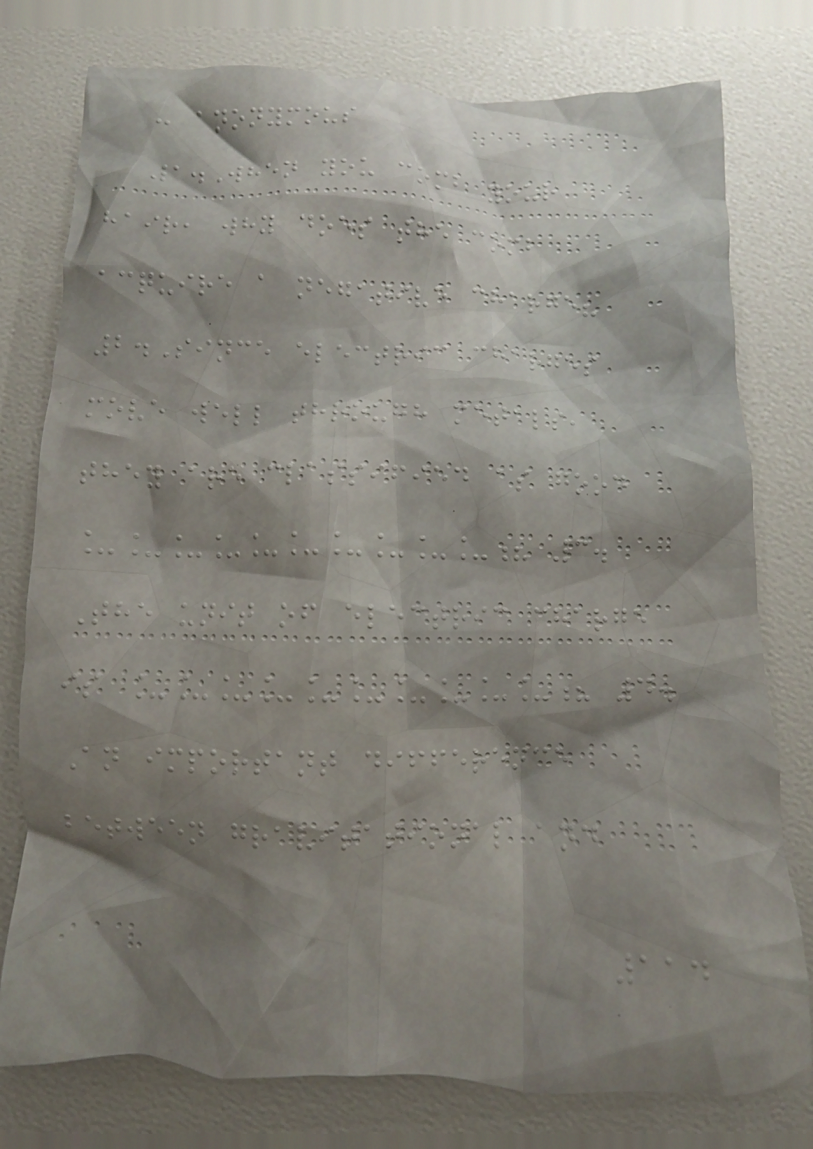- anonymous
1.When you comb your
hair, why does the comb
acquire a negative charge?
2.Since electric charges
move well through metals,
they are classified as good
__________? 3.
The unit of electric charge
is __________? 4.
An important difference
between gravitational and
114
